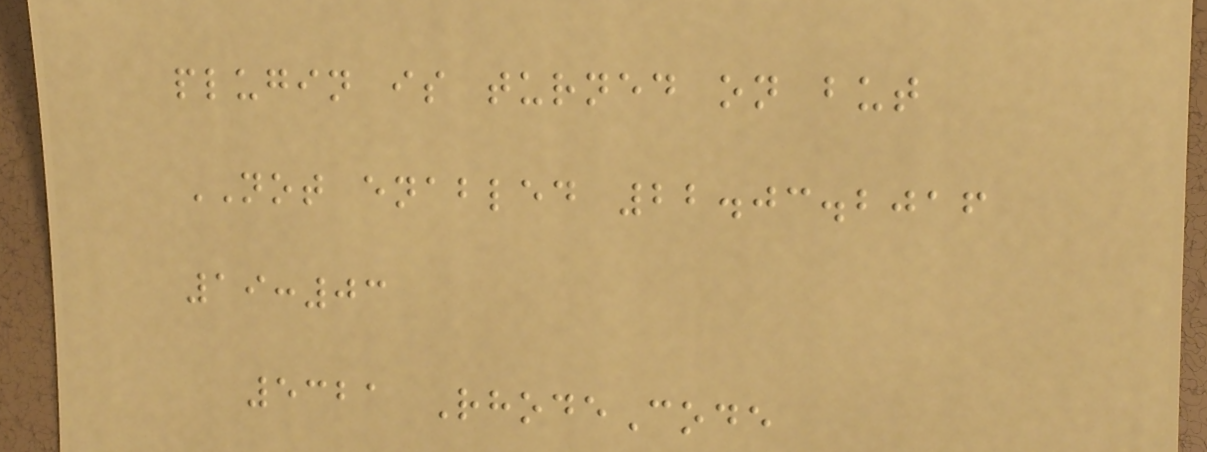plugin is turned on but
NOT enabled 22.03.2016
19:03
5321 RhodeCode
